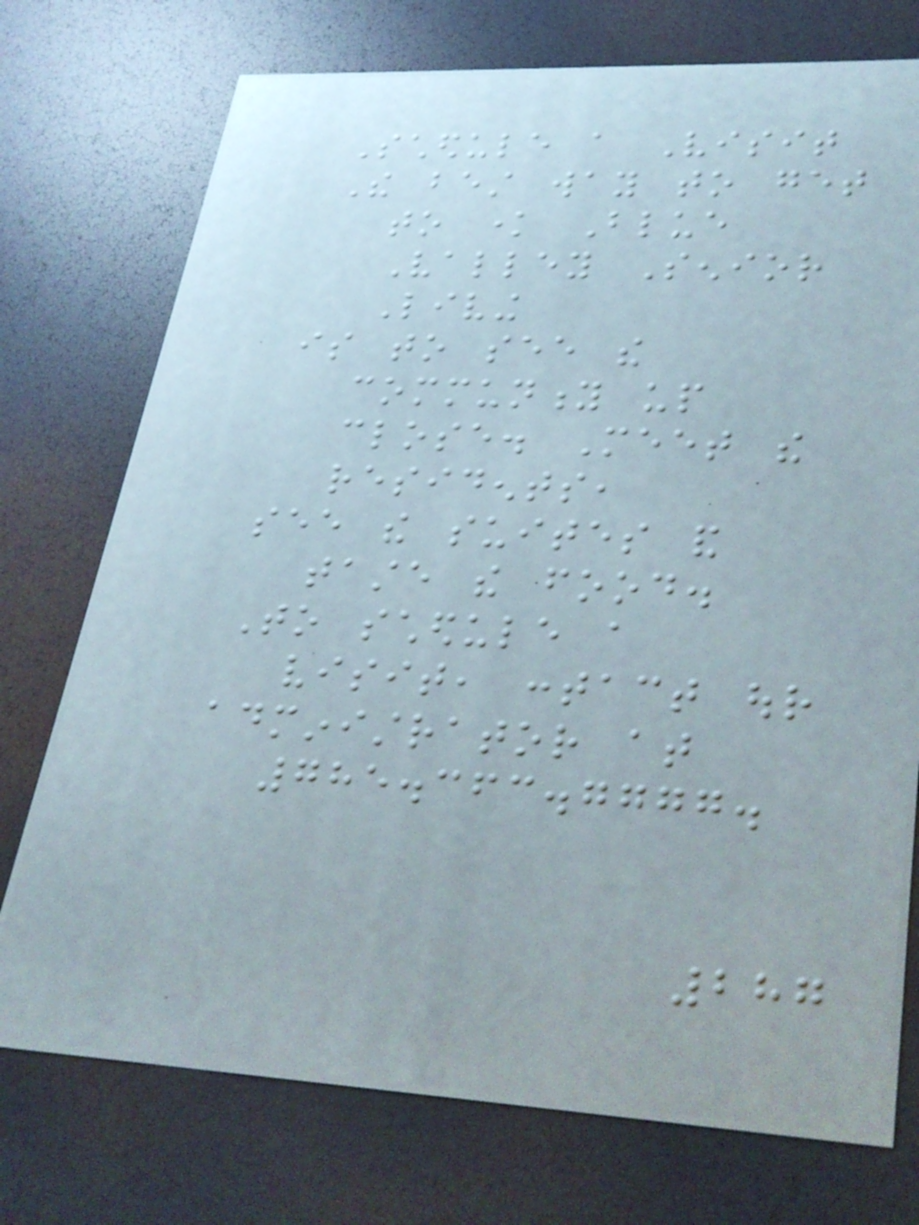Schedule a Visit
The best way to get
to know Blue
Valley Senior
Living
is to see the
community up
close. Meet the
residents,
see the suites and
taste the food.
To schedule a
visit, contact our
administrator at
785.363.7777.
287
